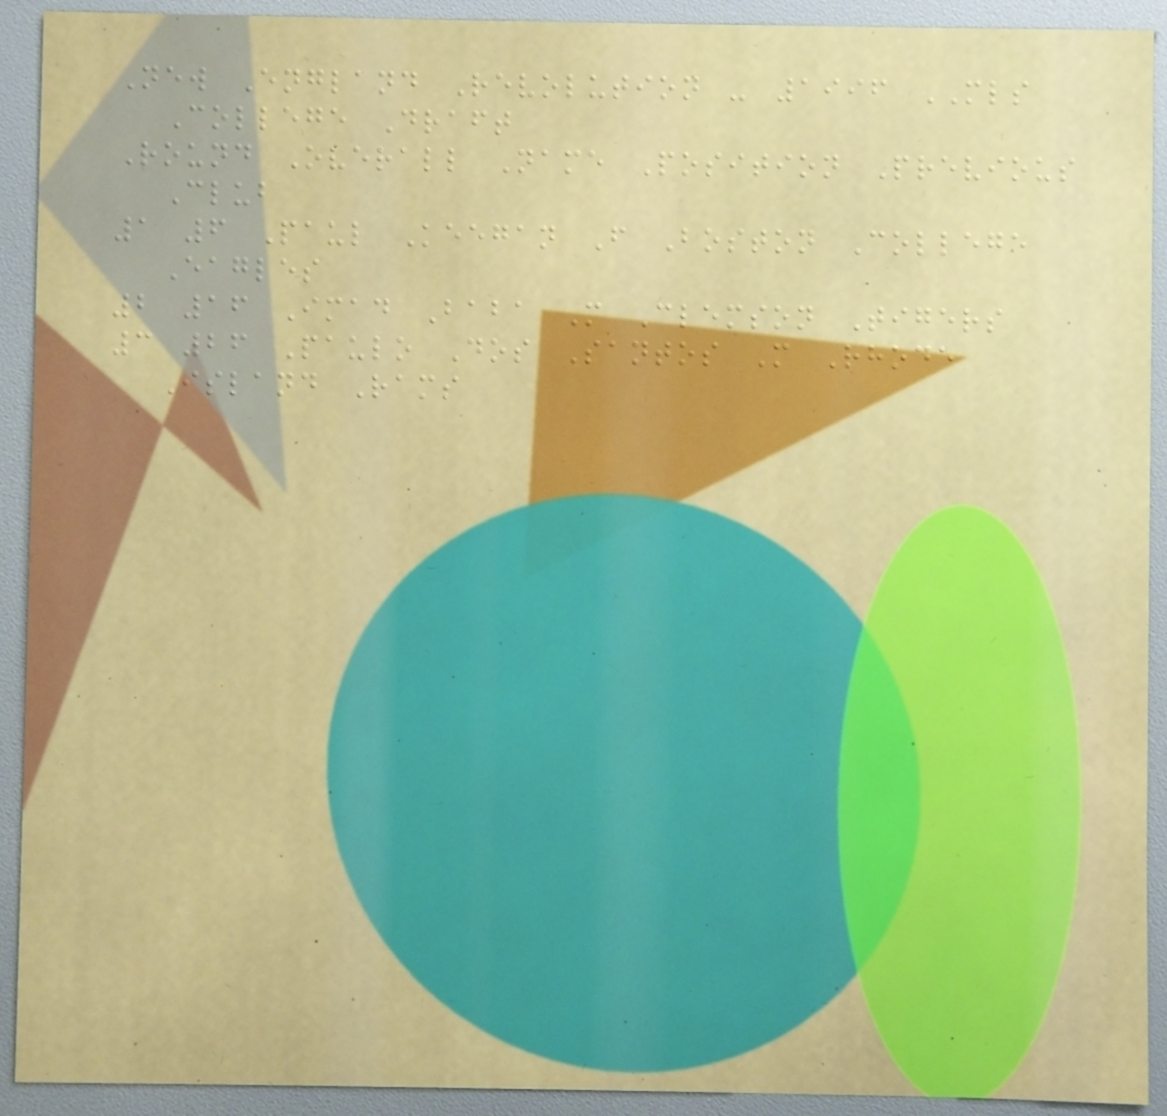New England Revolution - 1996 MLS
College Draft
Round Overall Name Position Previous
Club
1 6 Paul Keegan F Boston College
Eagles
2 16 Imad Baba M Clemson Tigers
3 26 Paulo Dos Santos M Rhode
Island Rams
